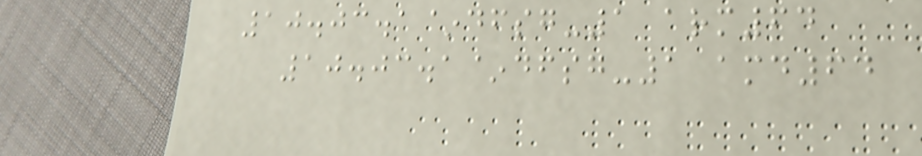10.03.1~dfsg-1 arm64
10.03.1~dfsg-1 amd64
